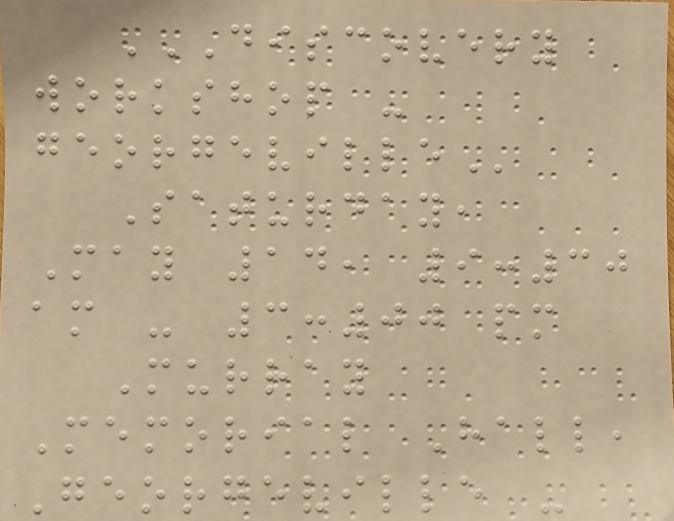DISCOVERY
WORKSHOP -
GEORGEVILLE
Saturday,
May 14, 9:30
am - 3:00 pm
Murray
Memorial Hall,
Georgeville -
